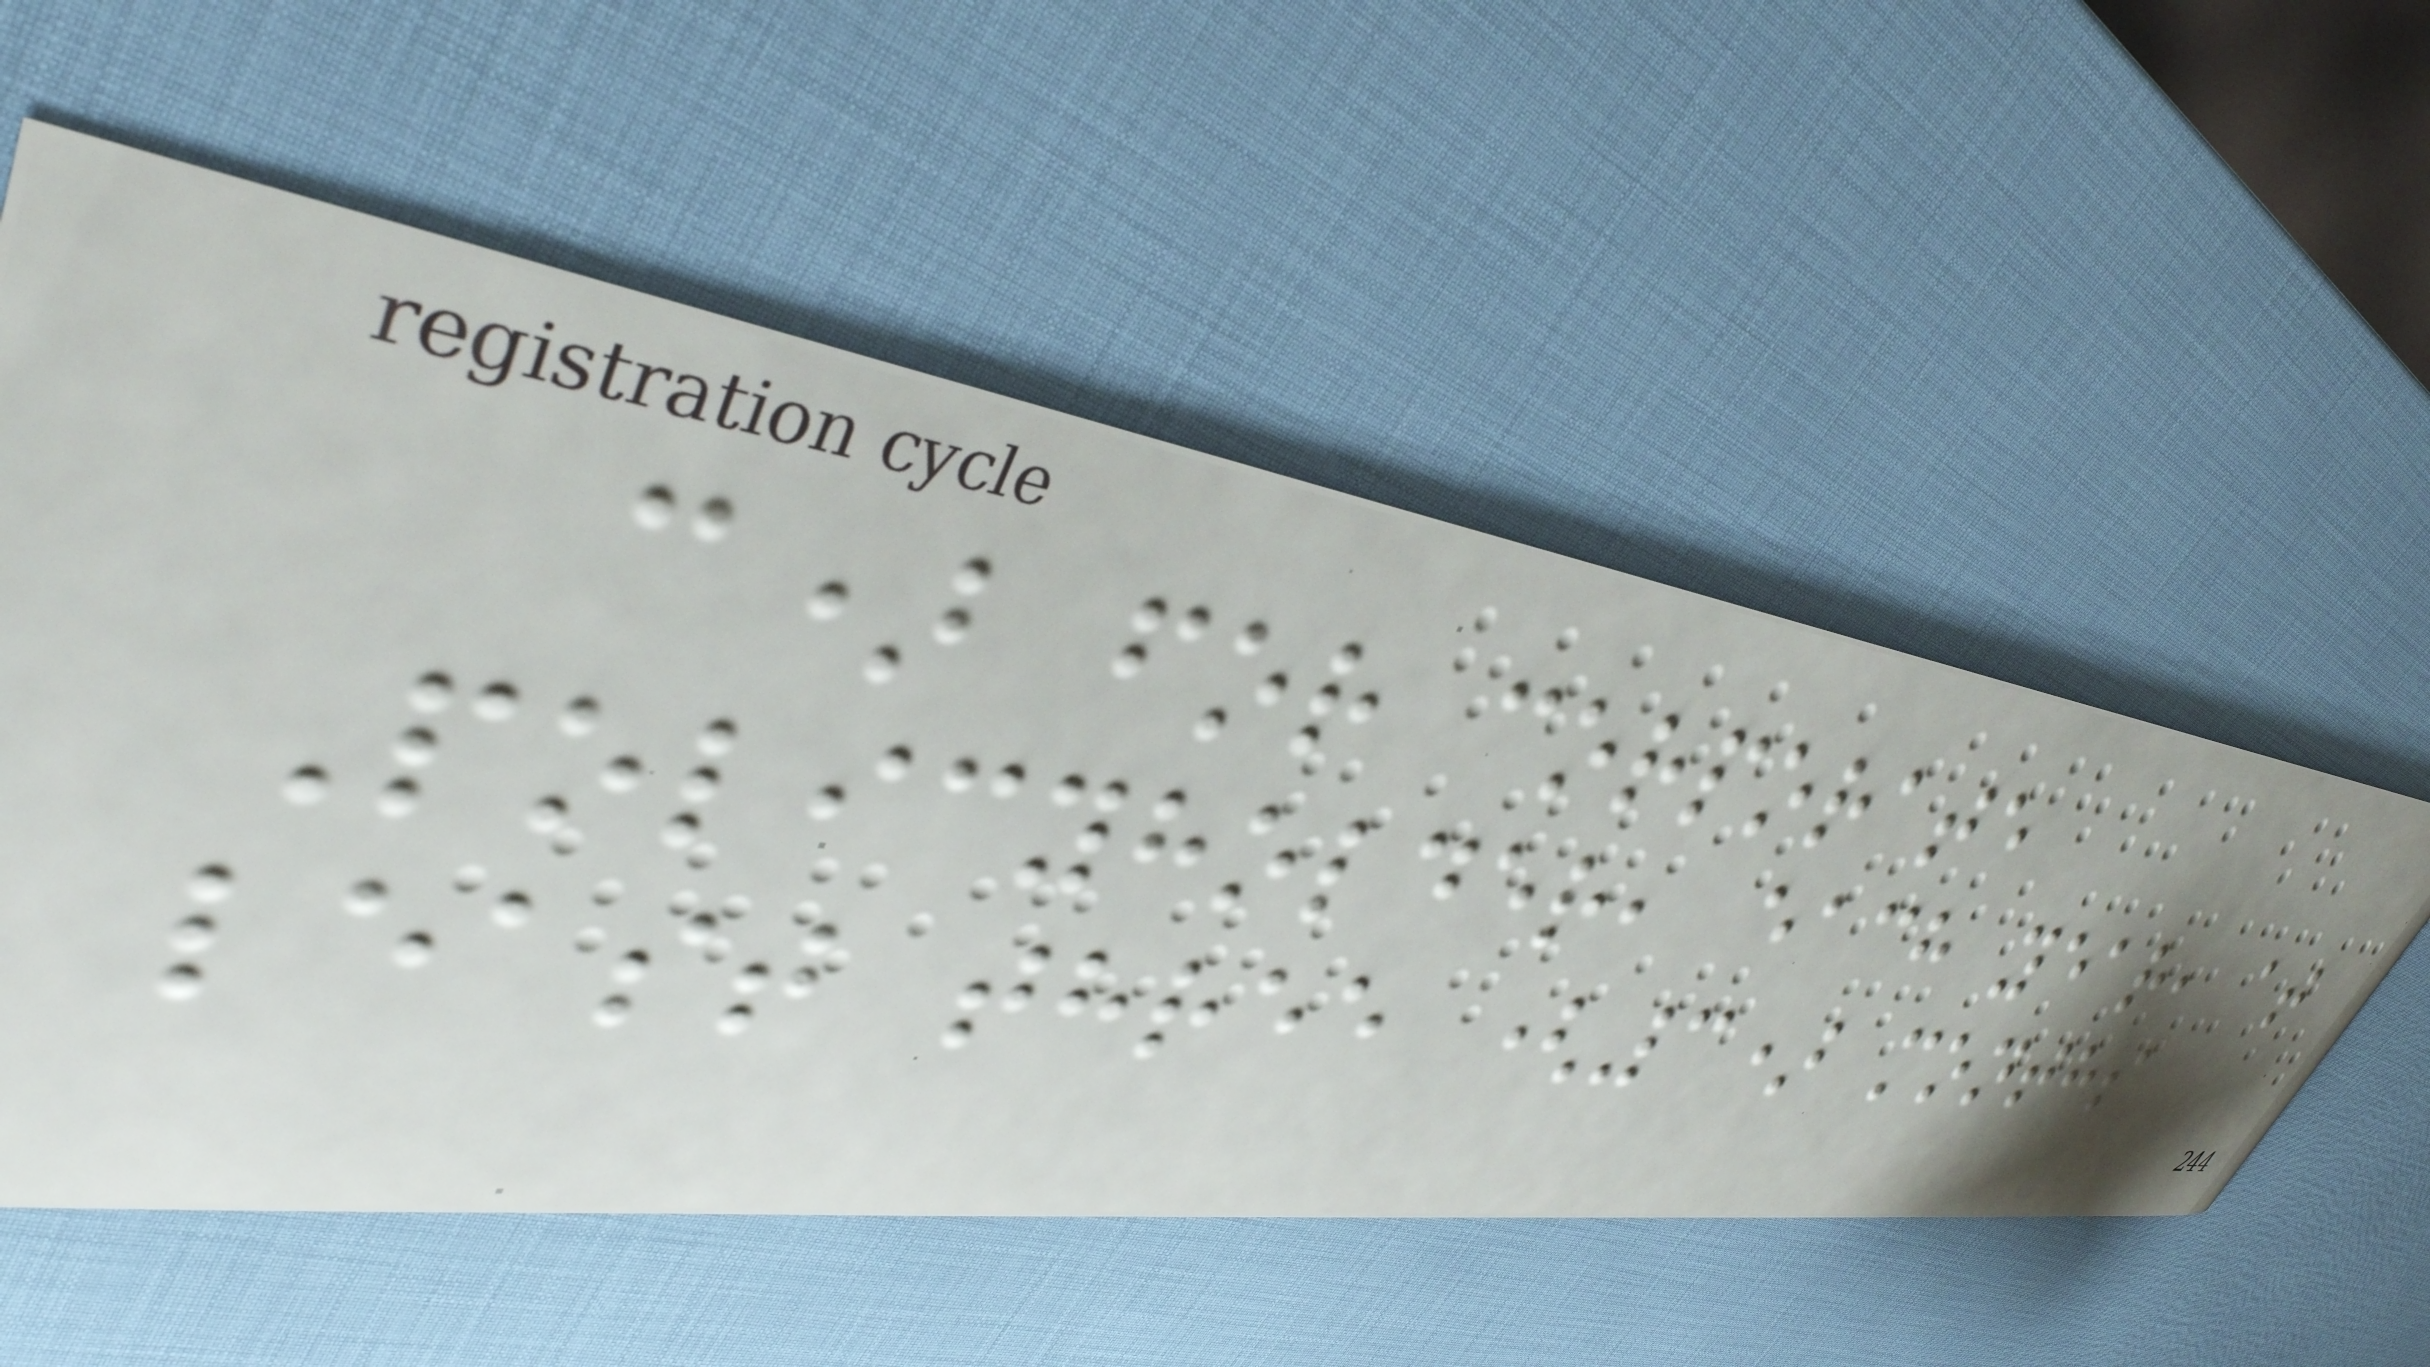c) for corporate
Policyholder, each year, at
least three (3) months
